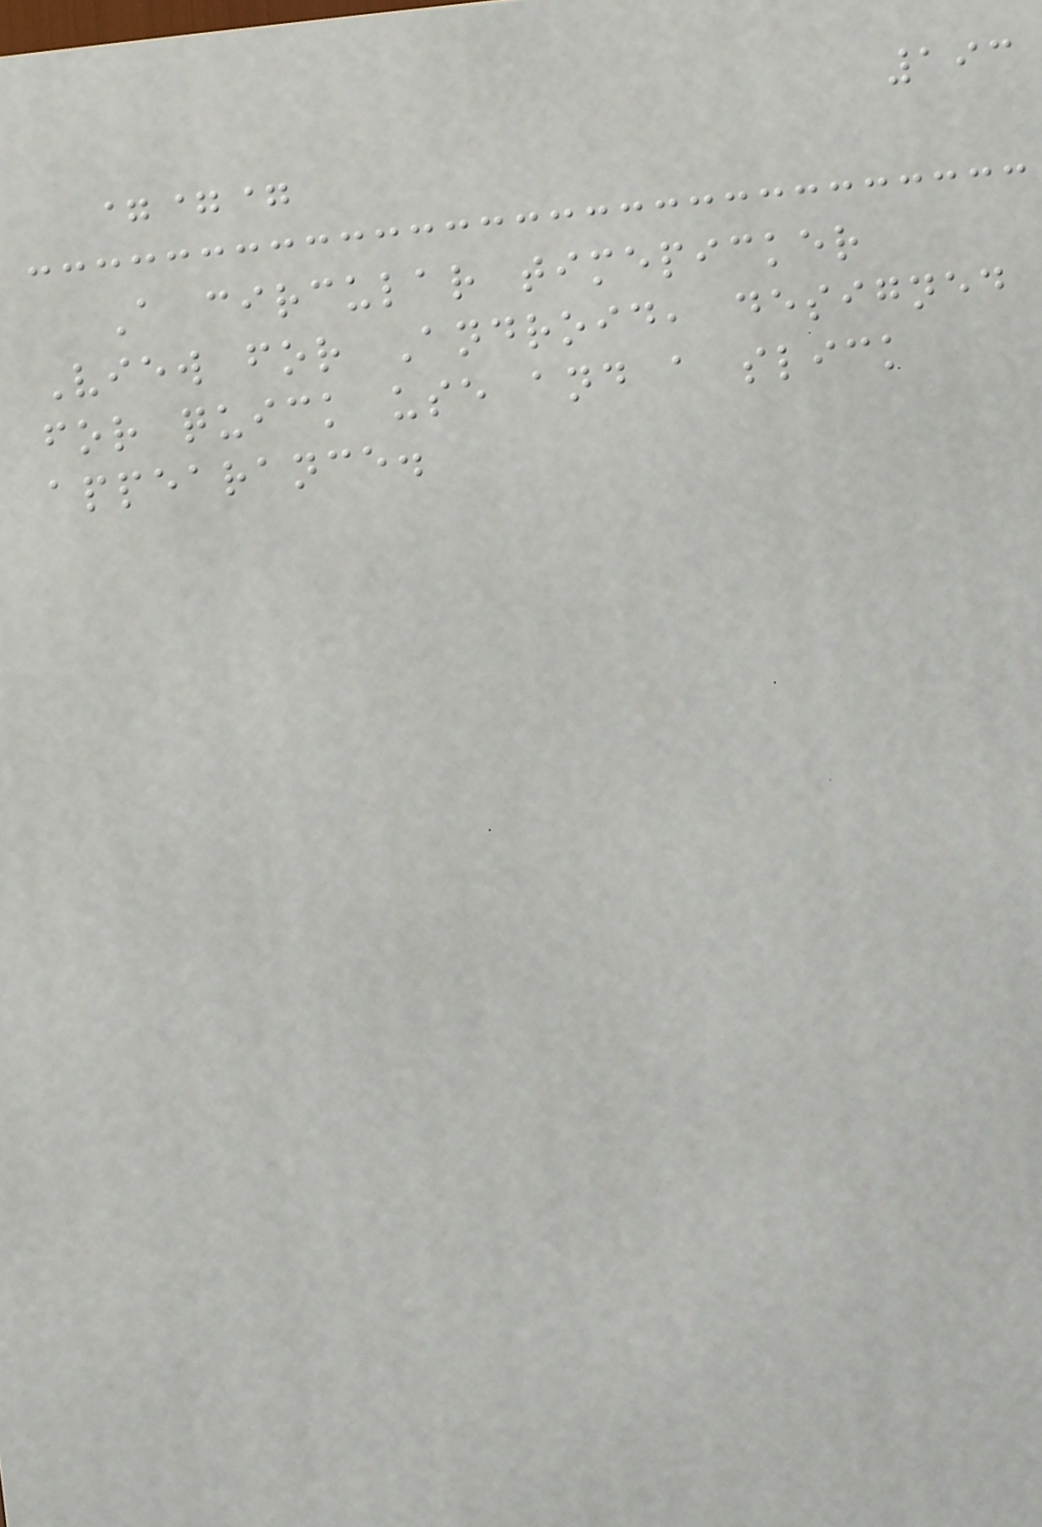193
===
A circular timepicker
View for Android, designed
for quick use and a slick
appearance.
